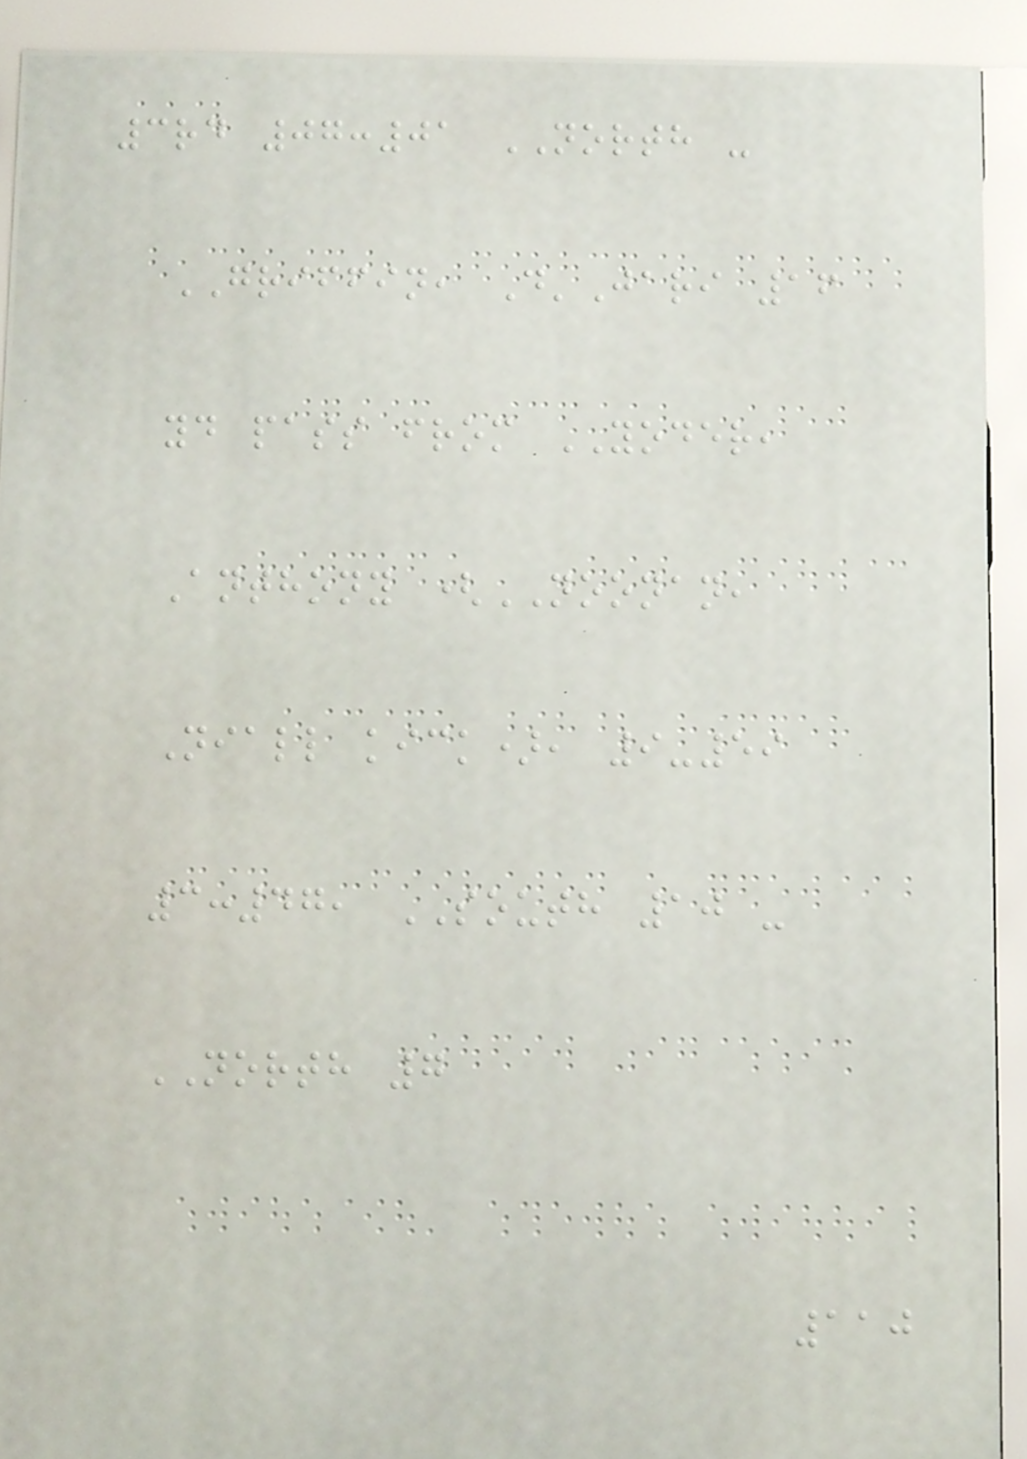3rd 07:01 NORTH -
GRIFFIN, D'Jari 16
yd pass from YODER,
Anthony (NOONAN,
Niall kick), 9-59
3:47, SOUTH 10 -
NORTH 7
110
